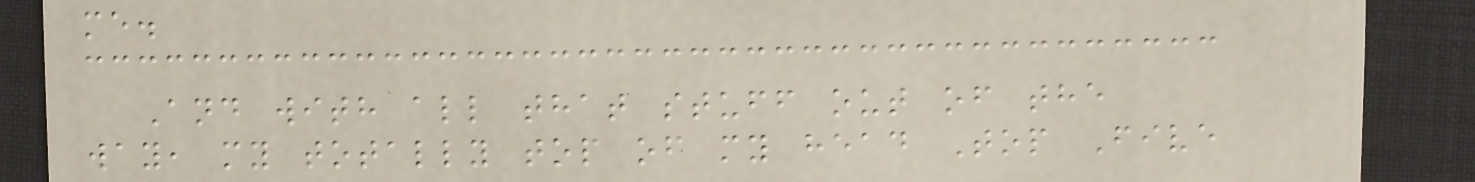me.
And with all that stuff out of the
way, my totally top of my head Top Five
